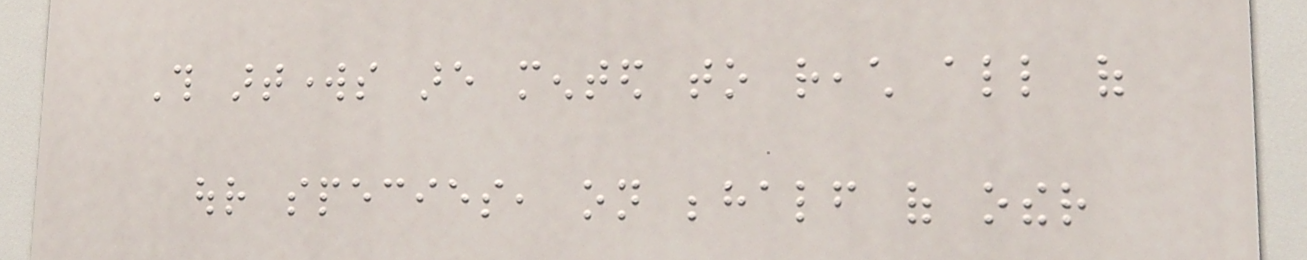This artworks are mented to reach all of
our species, on behalf of other
